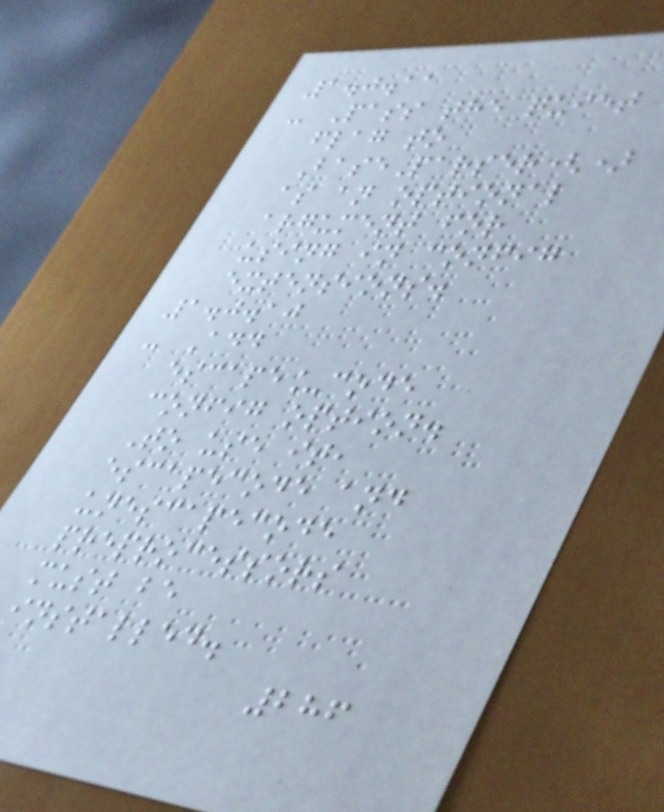1.0.11
- Pass the quiet
flag to
BaseParser()
as an optional
argument for
using in config
extensions.
1.0.10
- Add
escape_code
config option.
To use it,
escapecode and
unescapecode
preprocessors
must be
installed.
286
